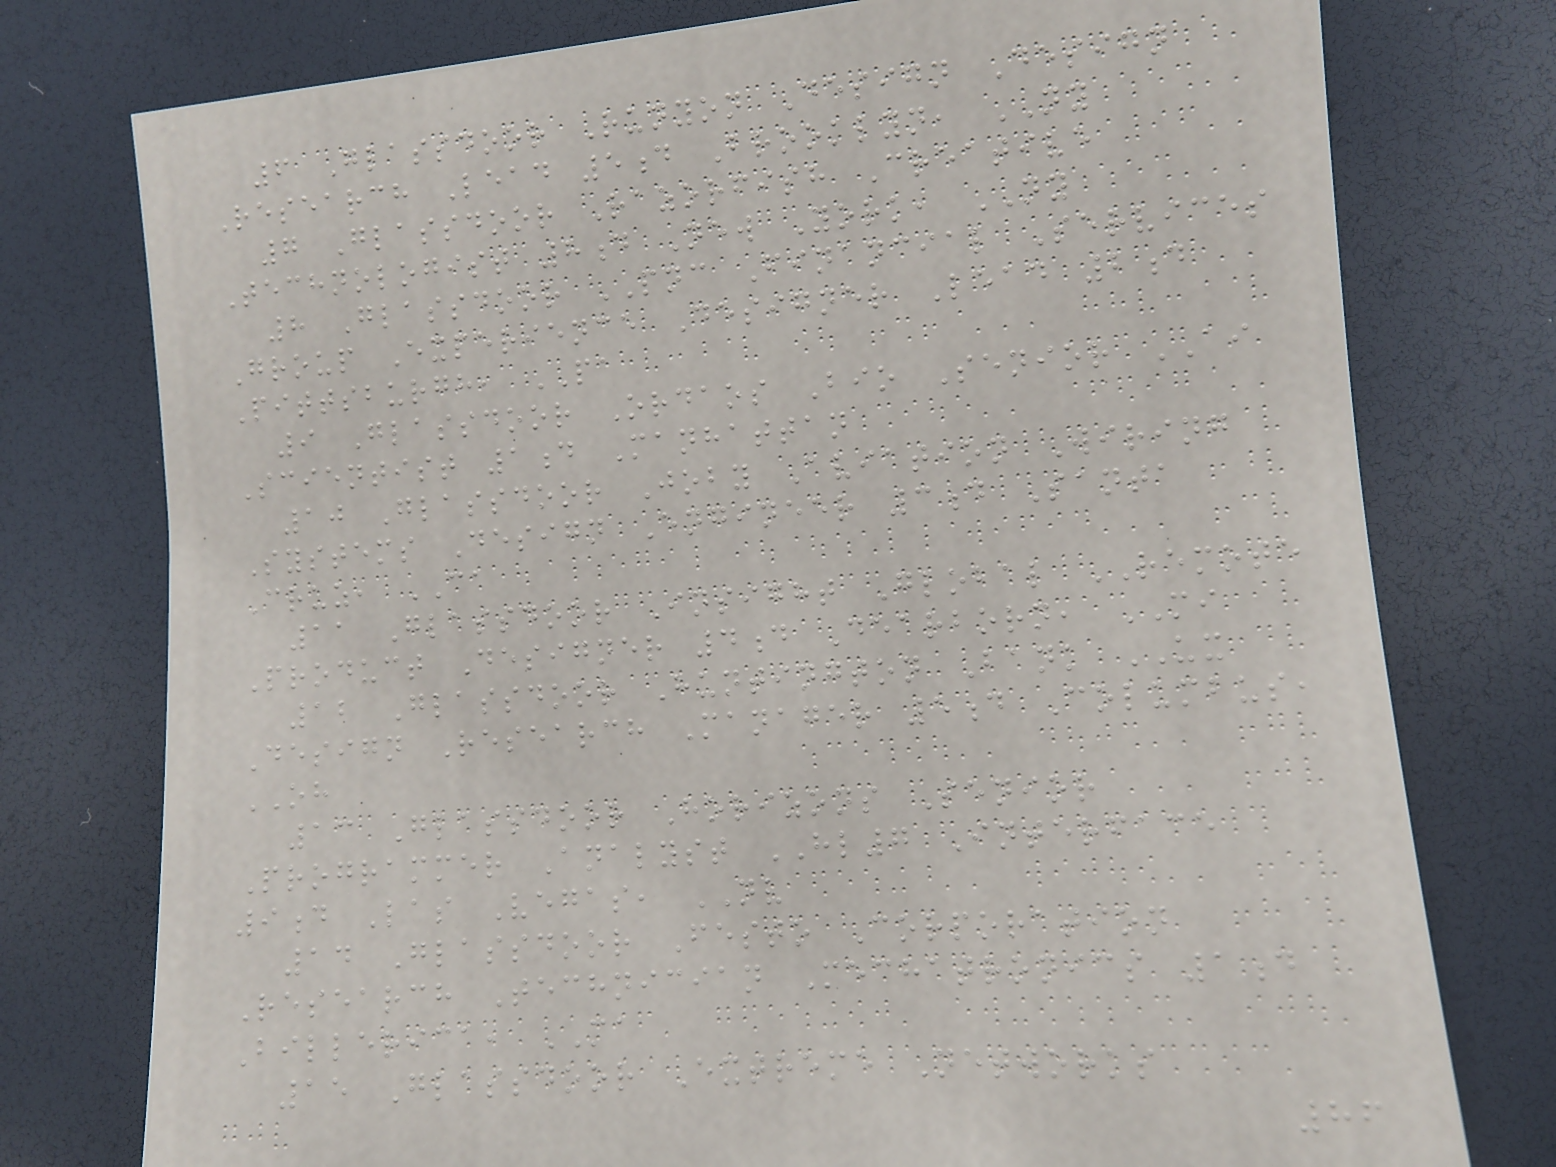6 Glassdoor Runyon Design Design
Research Lead 5d Brooklyn, NY
7 Glassdoor Razorfish Creative
Technologist 8d New York, NY
8 Glassdoor PNC Financial Services
Group Experience Designer Lead 2d
Pittsburgh, PA
9 Glassdoor Ordaos Bio Senior AI
Scientist 1d Manhattan
10 Glassdoor Joby Aviation Wiring
Systems Design Engineer 3d Santa
Cruz, CA
11 Glassdoor Insight Global REMOTE
Product Designer 4d Dearborn, MI
12 Glassdoor Huntington Bank UX
Design Research Manager 5d Columbus,
OH
13 Glassdoor Horizons Senior
Programmer Analyst HL7 Interface
9d Las Vegas, NV
14 Glassdoor Festo Corporation
Research Technician Mechatronics 1d
Billerica, MA
15 Glassdoor Extreme Networks
86
